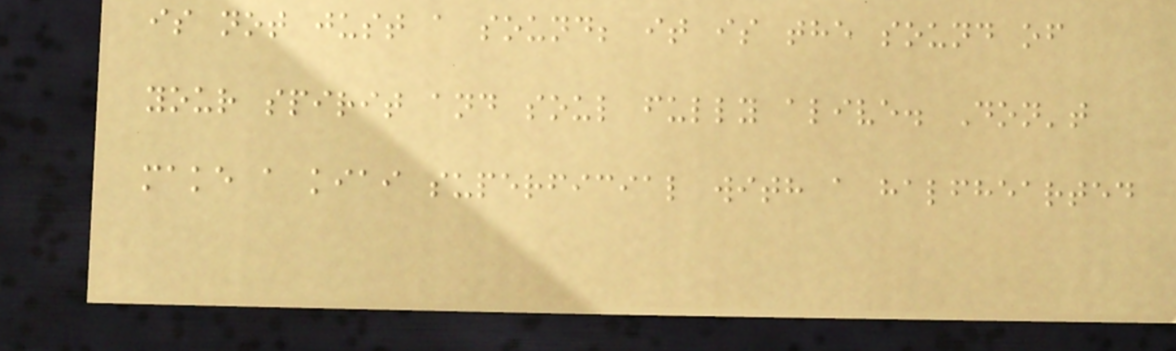is not just a sound; it is the sound of
your spirit and soul fully alive. Don't
make a kiai superficial with a halfhearted
